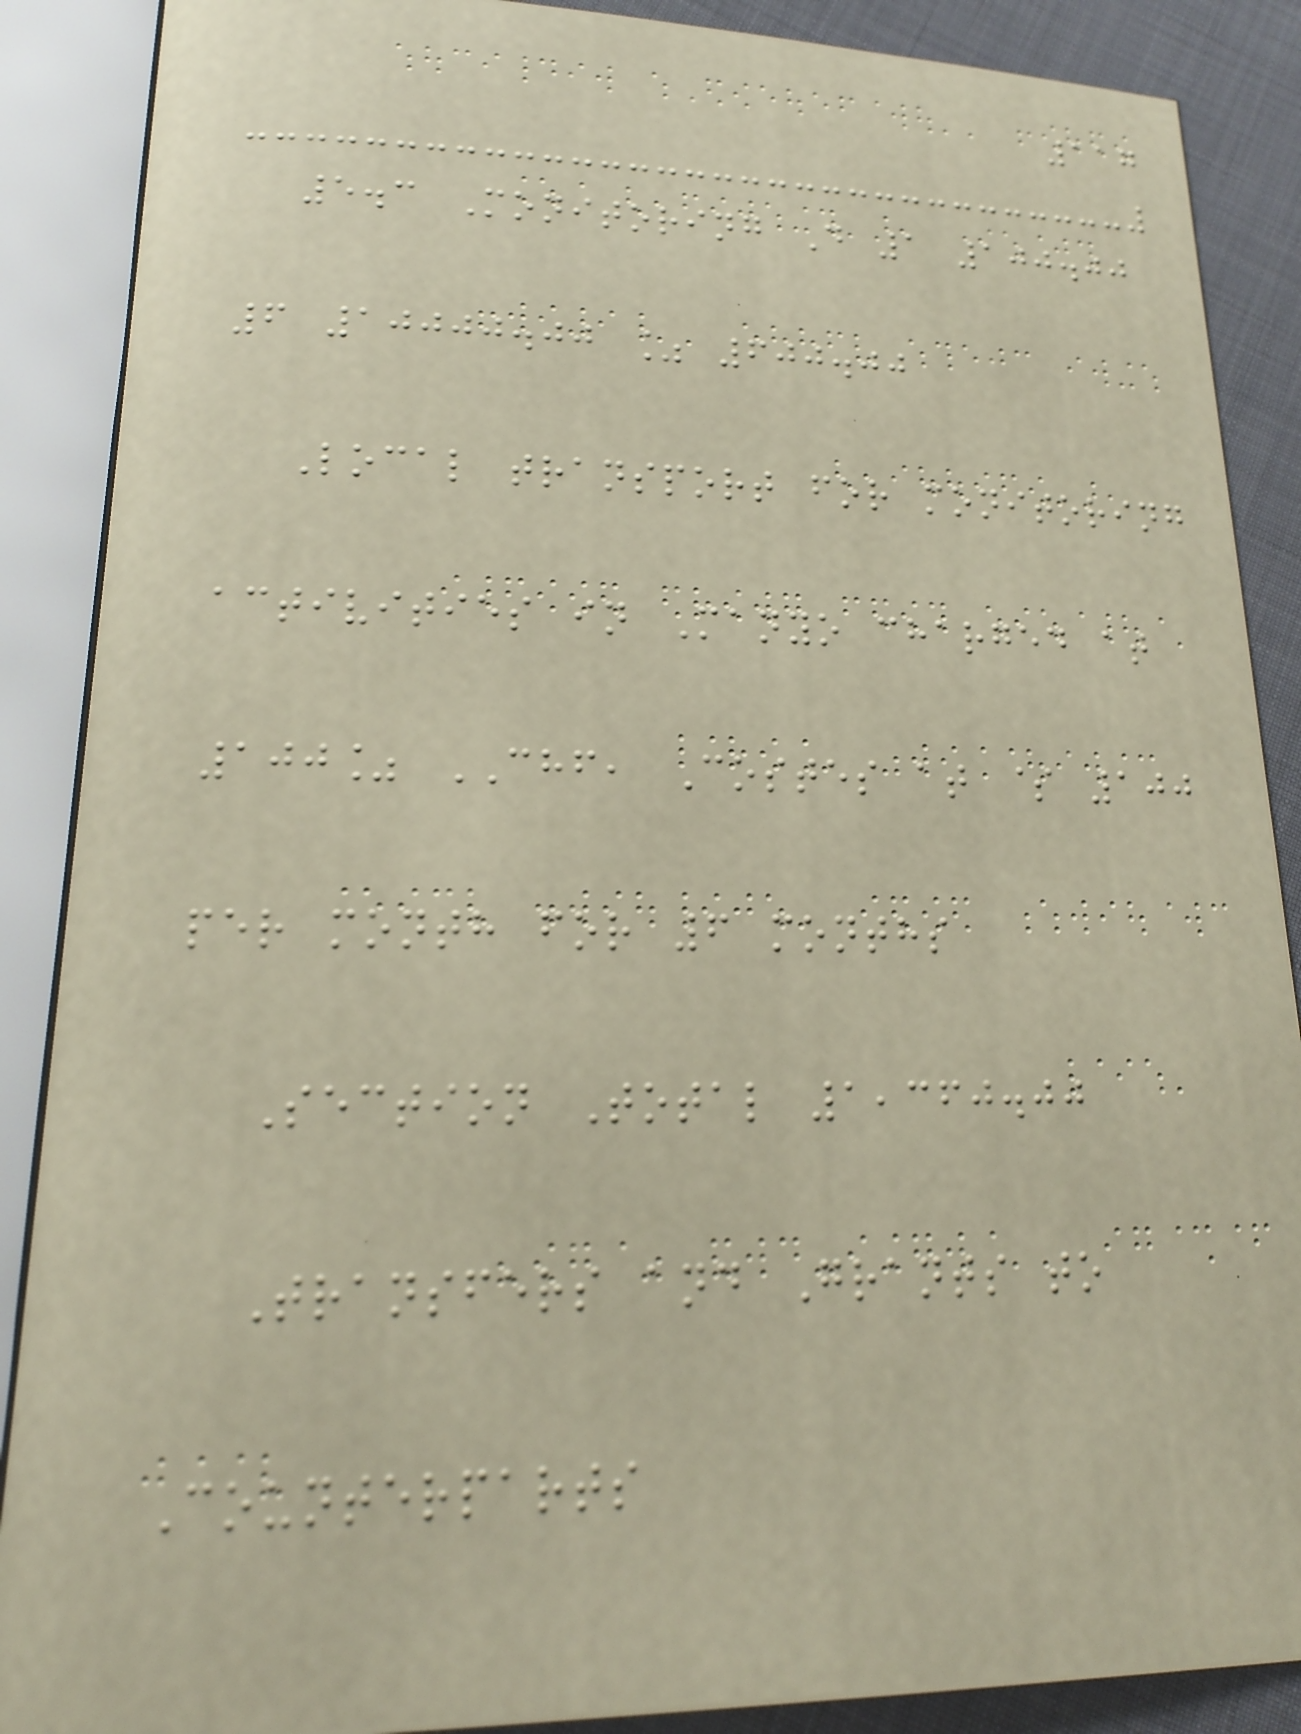117
5.3 Monitoring D 1 100.00
6 10000.00 % 600.00
Local transport for monitoring
activities in Manyo charged at
100% CHF, Costes at $ 100
per month for 6 months
Section Total 1,360.00
Transfers and Grants to
Counterparts
